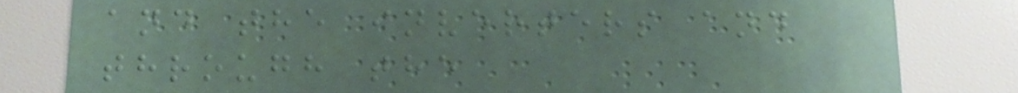and the inverters and
through the
